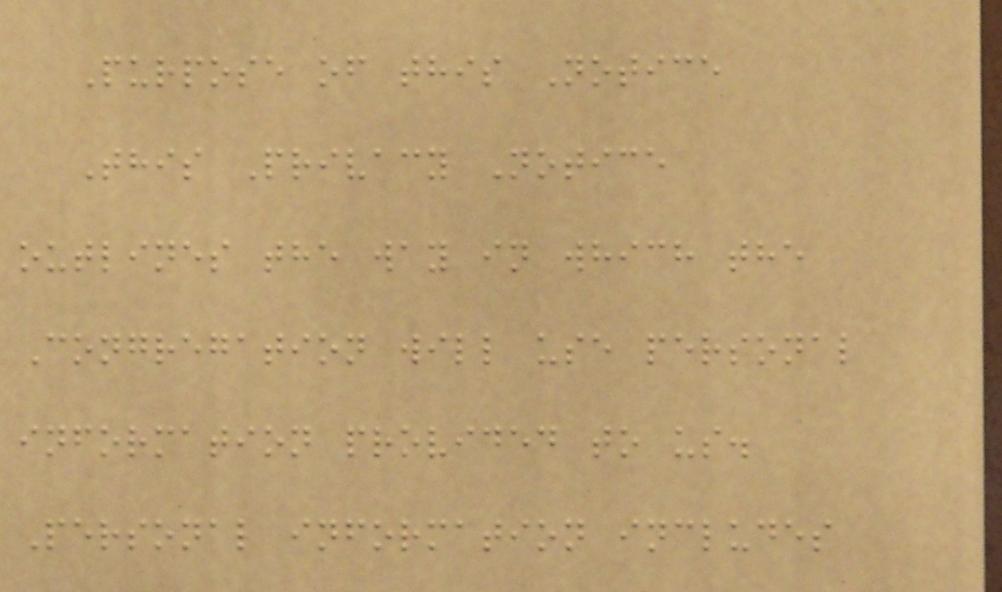Purpose of this Notice
This Privacy Notice
outlines the way in which the
Congregation will use personal
information provided to us.
Personal information includes
